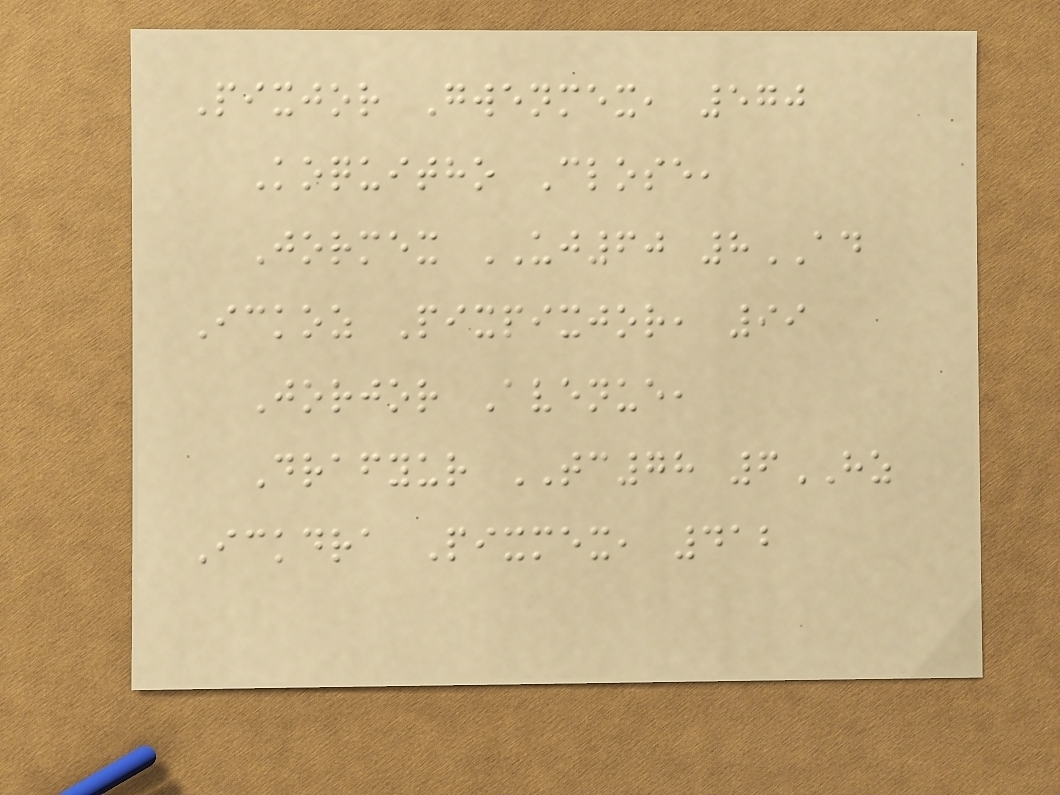Pixjor Gwenmex, 570
Koquitho Close,
Jormex UJ60 8AD
Ickoz Pixpixjor, 99
Jorjor Avenue,
Drafyur TC78 6HZ
Ickdra Pixmex, 412
